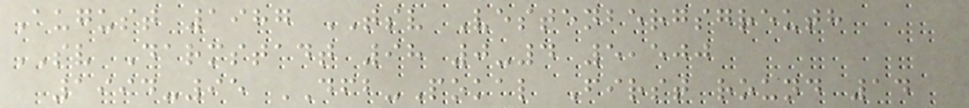August 1987 TSV Vestenbergsgreuth
SV Darmstadt 98 0-4 5,500
1994-95 DFB-Pokal First round 14
